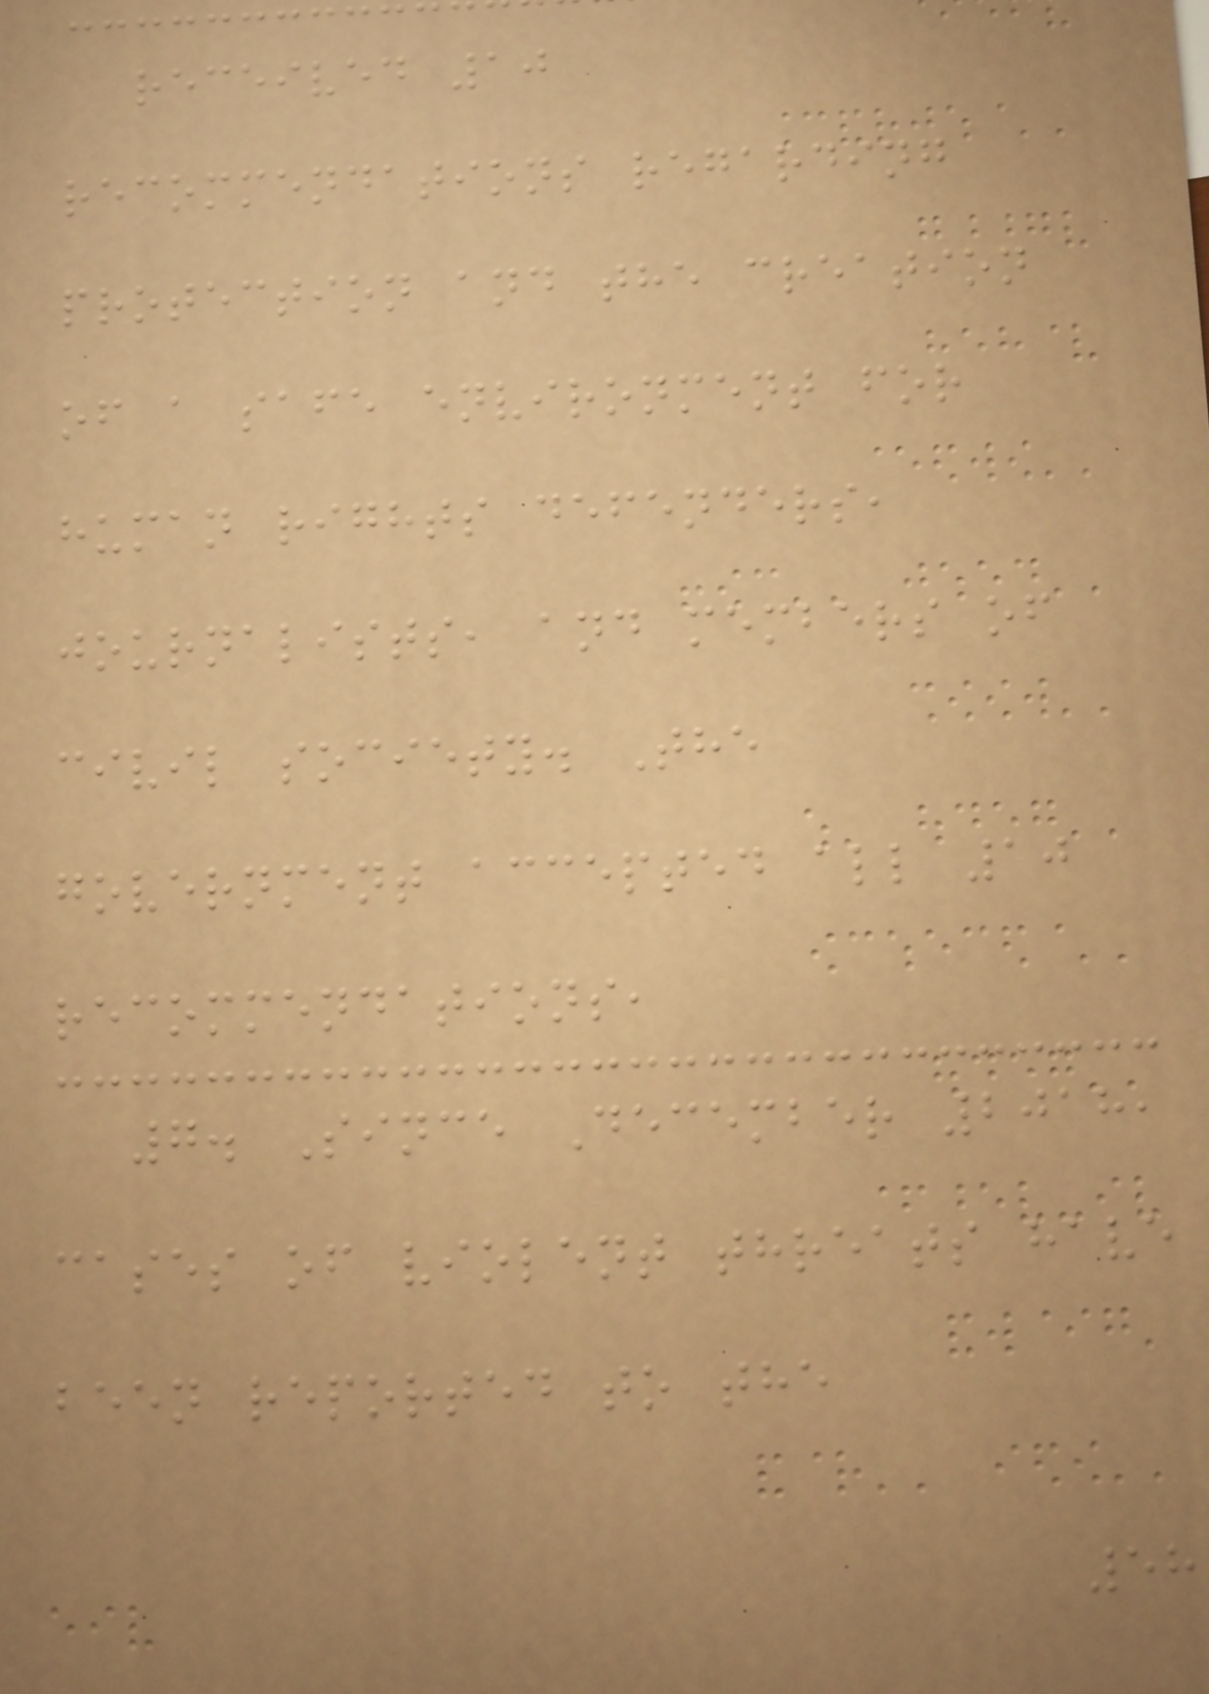received 10
recommendations regarding
protection and the creation
of a safe environment for
human rights defenders,
journalists, and members of
civil society. The
government accepted all 10
recommendations,
7. Since December 2018,
cases of violent threats have
been reported to the
58
